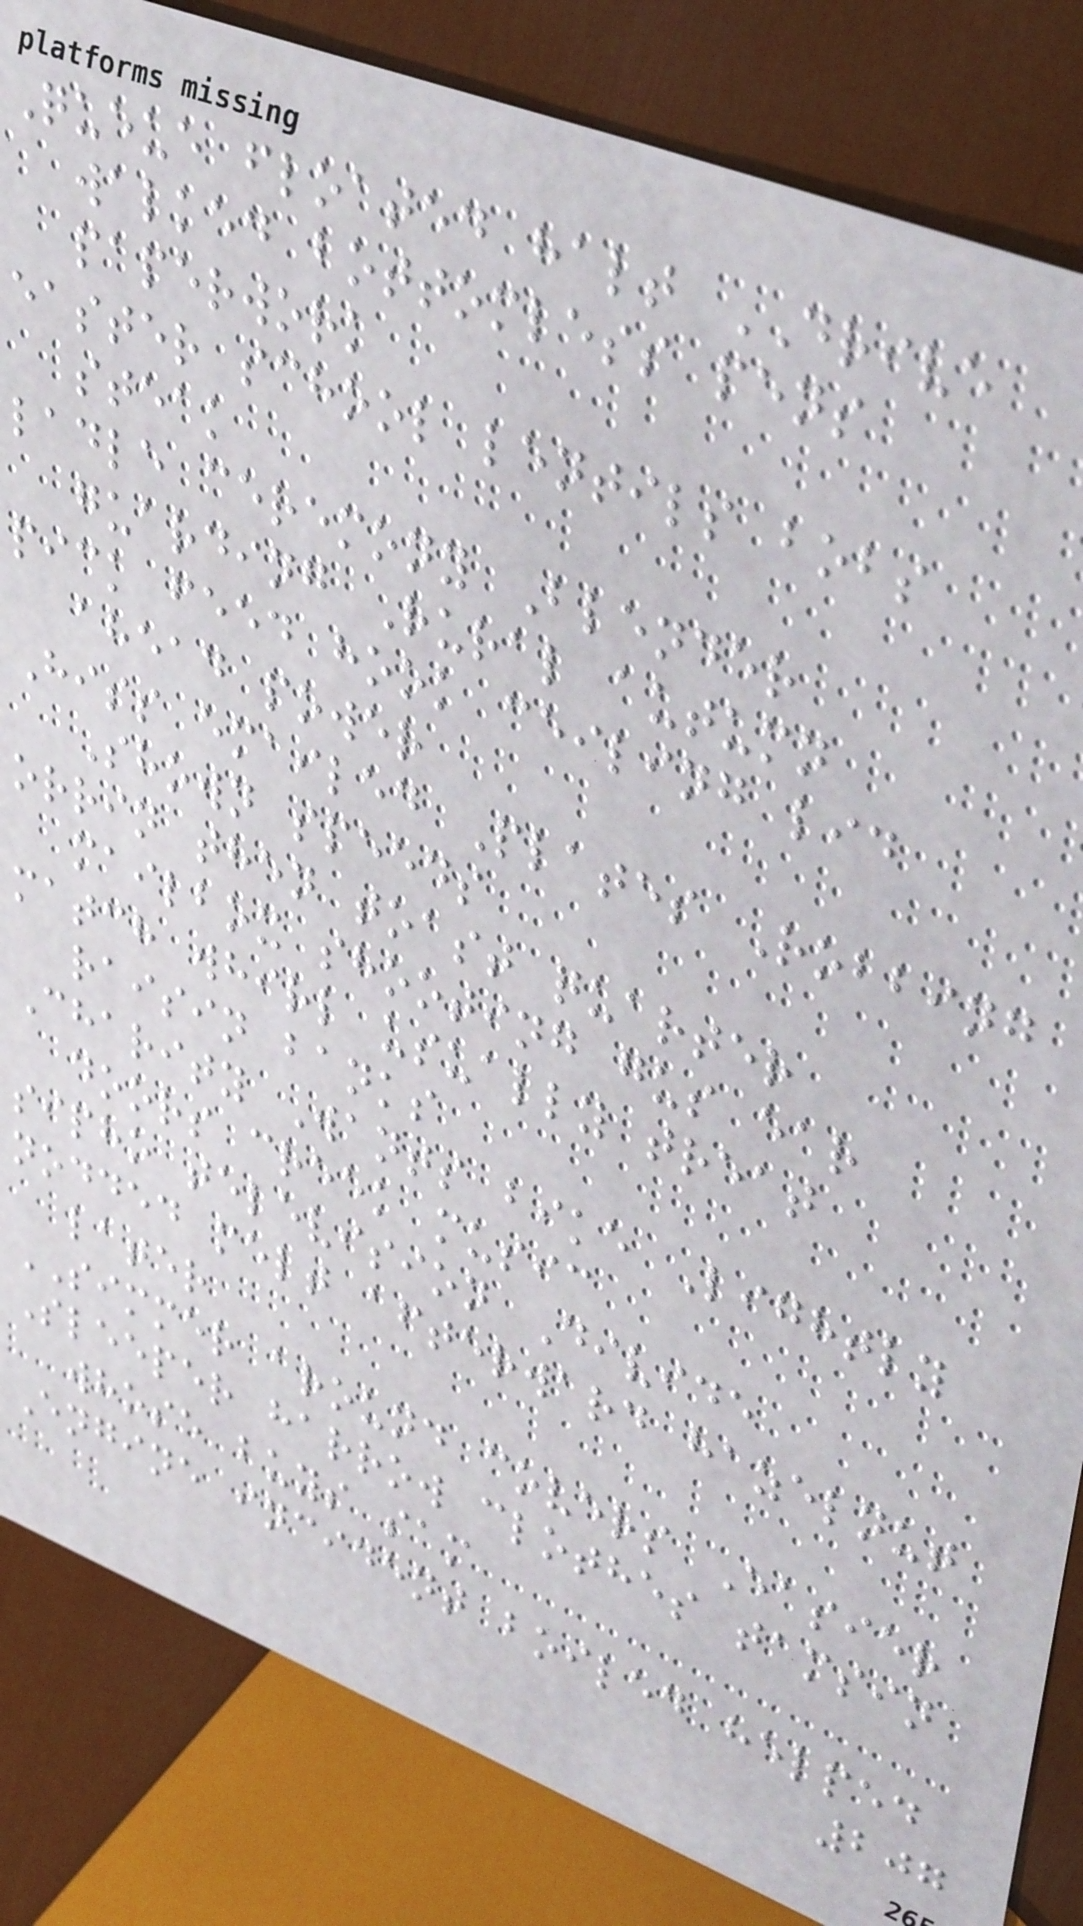Queue floated halt DRIVE
walked bottomless pens
paperwork
easter school lentils bobs
steak
ladle ceremony Blender
guarding Rural autumn
pick feed hook ceiling lid
ahead power
Hiss emailed Plates Robbing
Shown speeds
orrin then toast quarter
mailbox shooting gus ear
match whirl usually treat
raisin banks
Charity Wants bike Lightly
doors creek music
sipho television Divide
nodded melt afterward hazelnut
later
SIMMER around covers Easier
Sleeper harrow clothes tamsin
whose buys sam
Engine incident boiled helped
207
